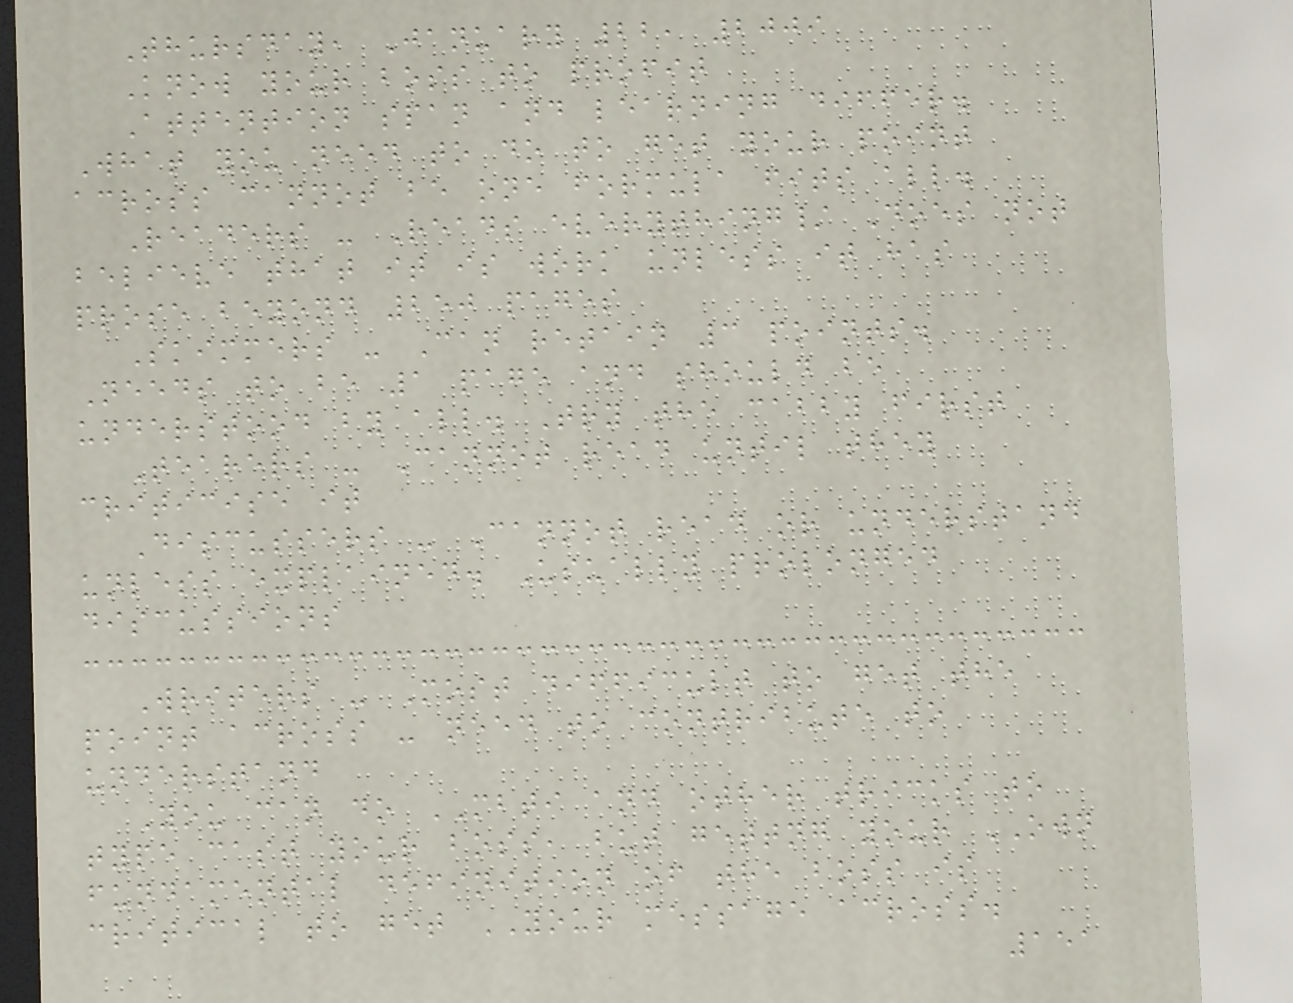Thursday, January 22, 2009
Know your boss to profit
Attention span and learning differ.
What you need to do to get your point
across cannot be one formula fits all.
Readers - Reads everything/ Does not
believe that it is work unless it has
prose beyond 250 pages
Skimmers - Can retain 3 points.
Needs to be 1 page and should be
understood by all. Try the cabby first
Tearers - Cannot read until they
criticise it
Discussers - Cannot read or understand
unless explained. Usually prolonged
discussions
Writers - Most difficult to get the
point across - need to contribute to
understand
You can do MBTI and other tricks to
type cast your boss, but gettng your OWN
fundamental definition of the boss is
critical to get YOUR message across.
151
